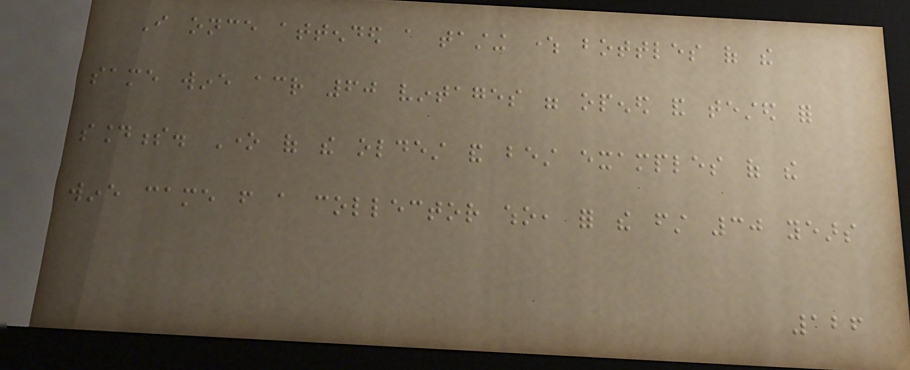I once attended a tasting where bottles of the
same wine across 60 vintages were opened and tested for
soundness. One of the oldest and best examples of the
wine came from a collector who, for the first 30 years
126
